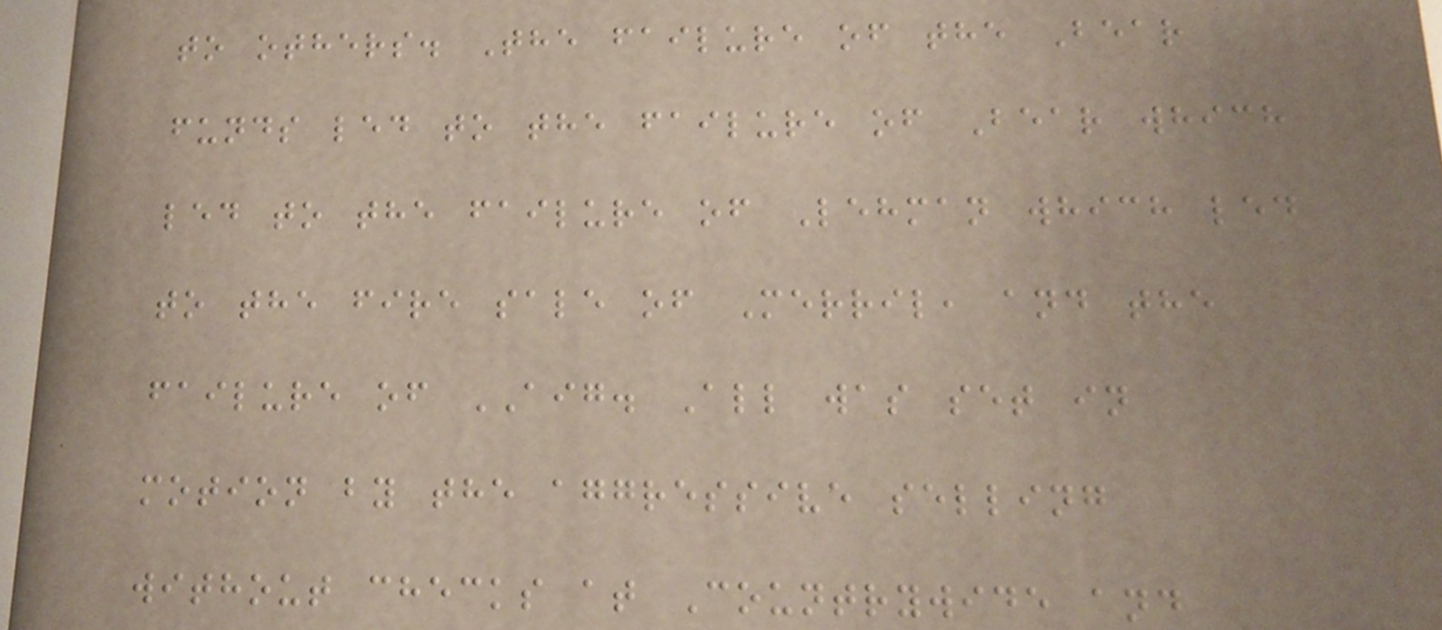to others. The failure of the Bear
funds led to the failure of Bear which
led to the failure of Lehman which led
to the fire sale of Merril, and the
failure of AIG. All was set in
motion by the aggressive selling
without checks at Countrywide and
